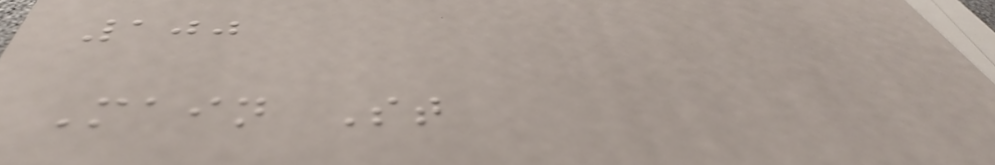100
Main St
